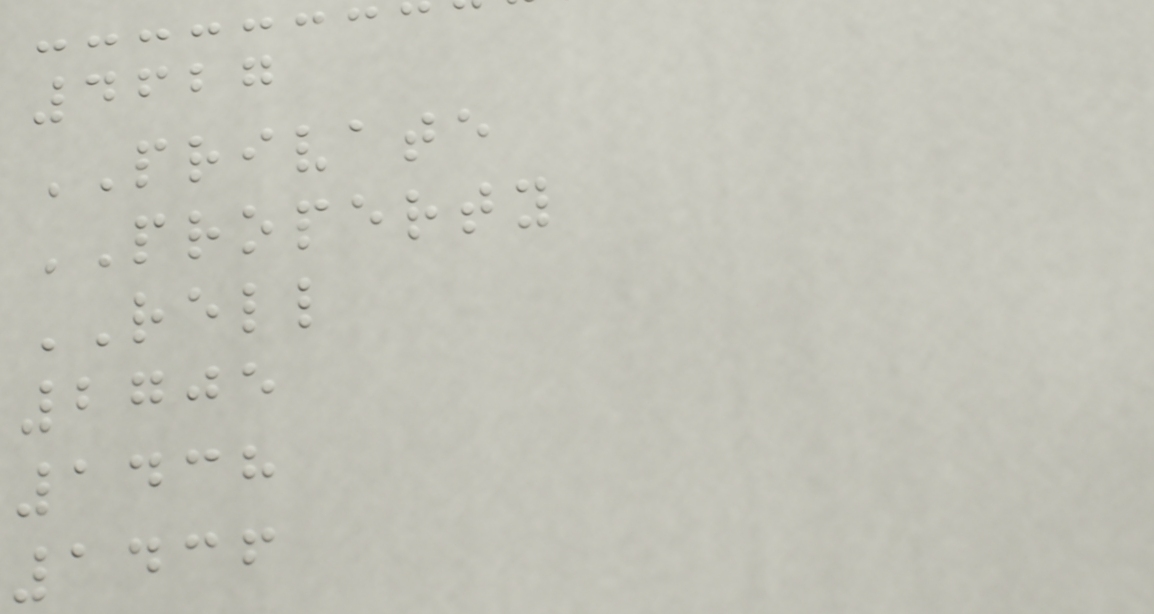4627
PRIVATE
PROPERTY
RELL
2705
1438
1436
